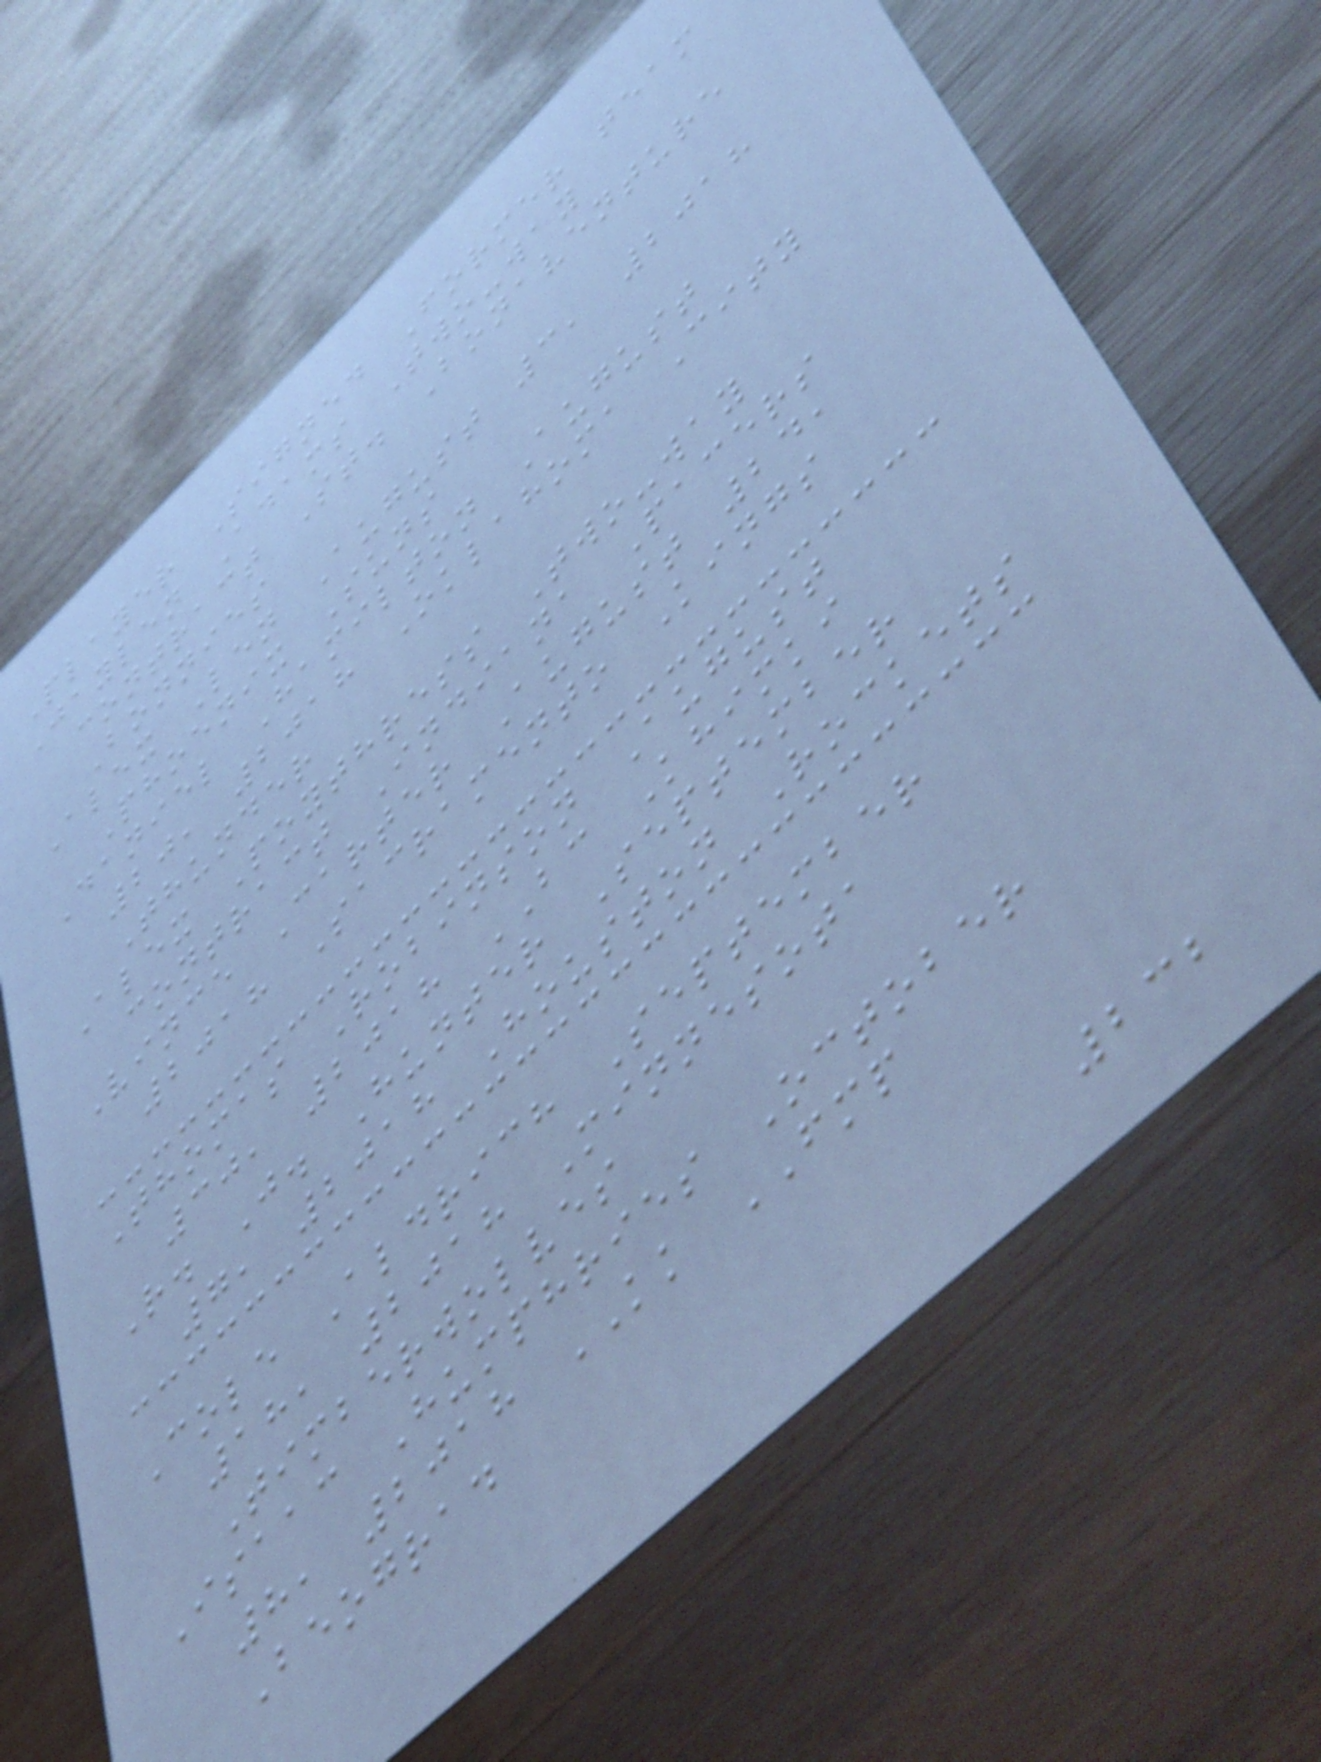Player Signed Former team
Jaylen Adams Two-way
contract St. Bonaventure
Bonnies
Alex Len August 3, 2018
Phoenix Suns
Daniel Hamilton August
20, 2018 Oklahoma City
Thunder
Alex Poythress Two-way
contract Indiana Pacers
Vince Carter August 24,
2018 Sacramento Kings
Thomas Robinson August
30, 2018 BC Khimki
R. J. Hunter September
7, 2018 Houston Rockets
Cole Aldrich September
18, 2018 Minnesota
Timberwolves
Isaac Humphries October
8, 2018 KK FMP
Beograd
232
